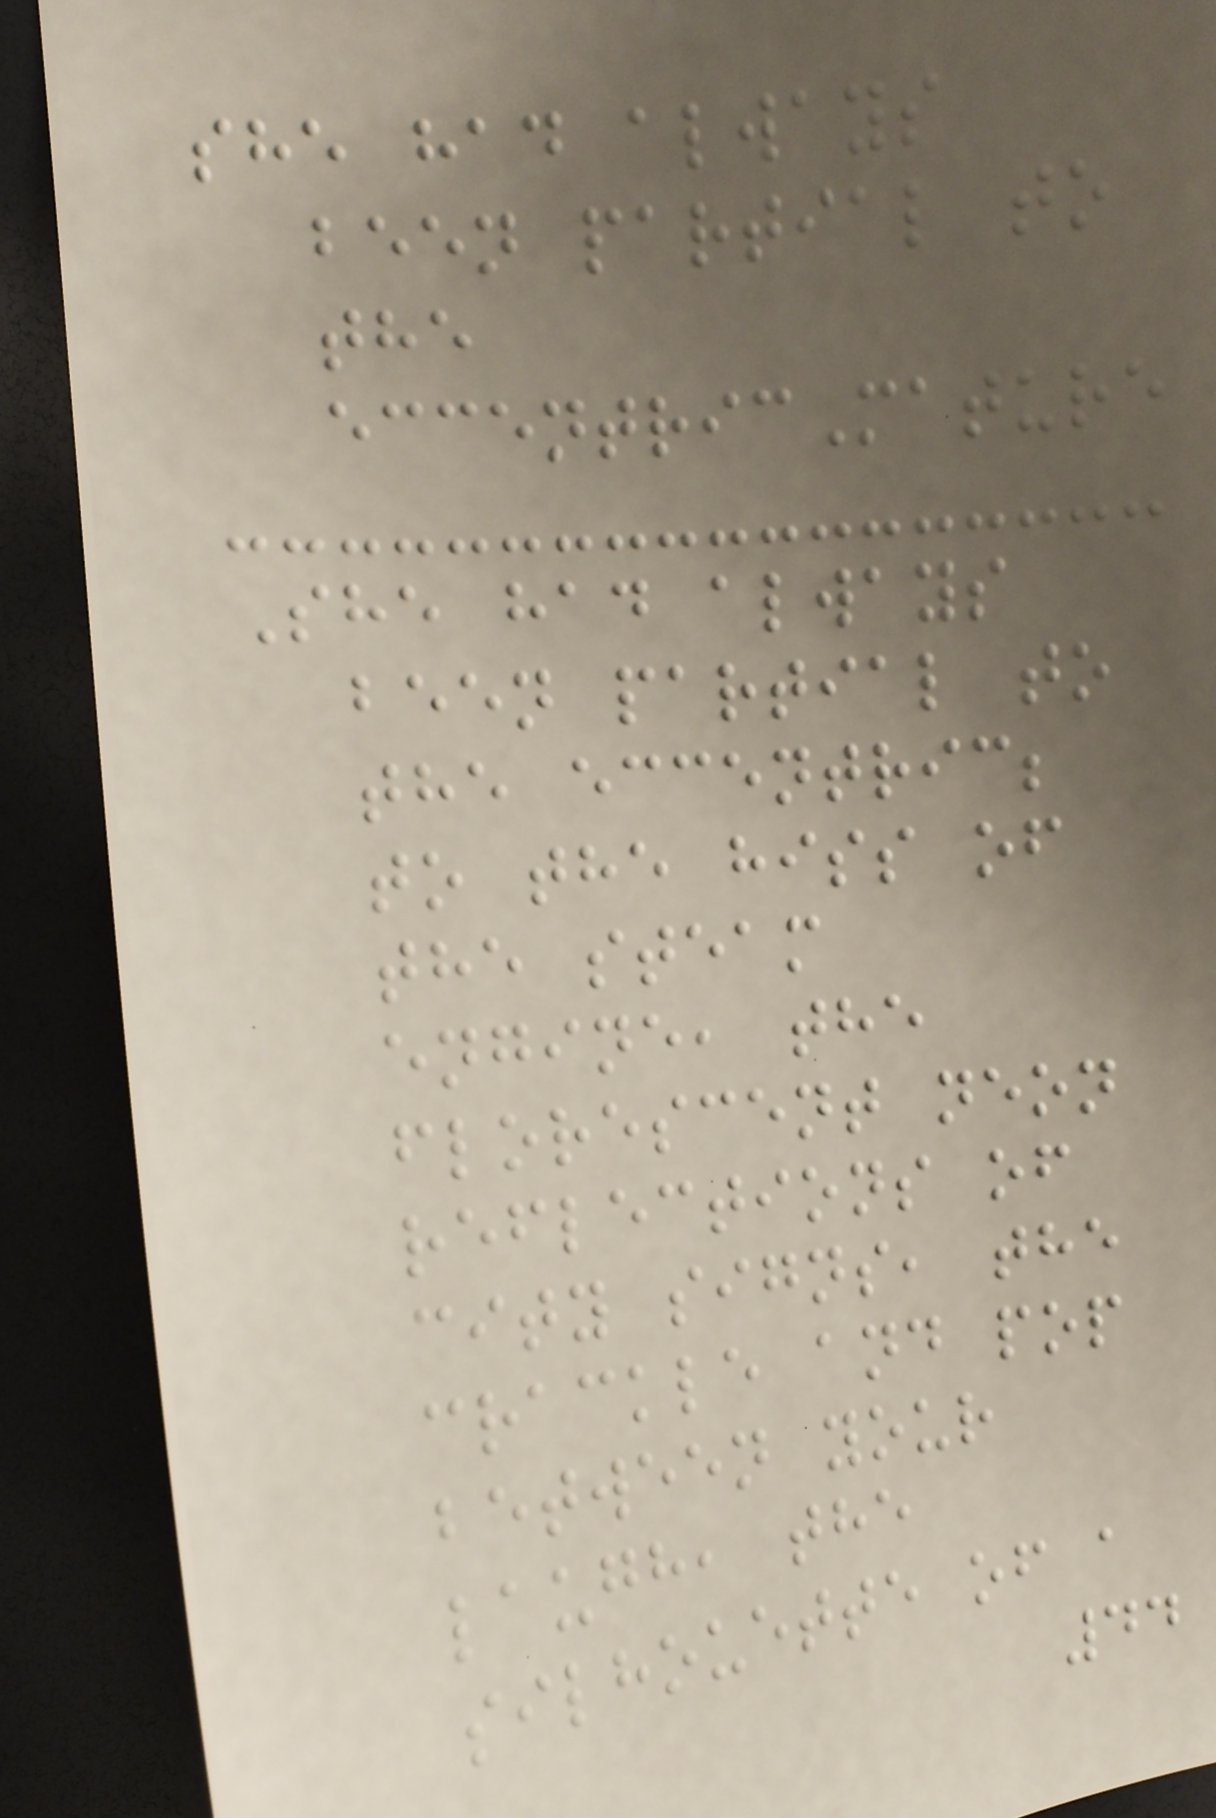she had always
been partial to
the
eccentricMature
She had always
been partial to
the eccentric;
to the hiss of
the steam
engine, the
florescent neon
reflections of
city signs, the
crackle and pop
between your
laugh, the
silhouette of a
44
